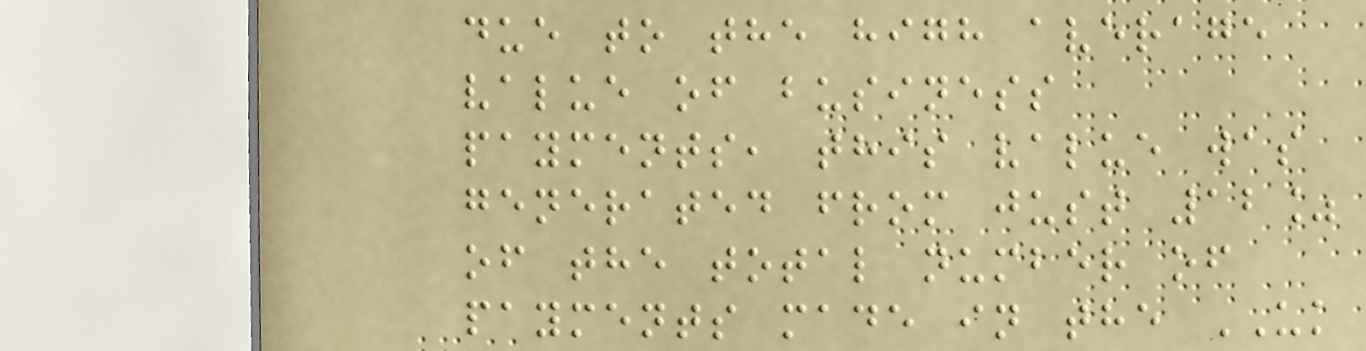due to the high average
value of business
payments, this value was
generated from just 12%
of the total number of
payments made in the UK
